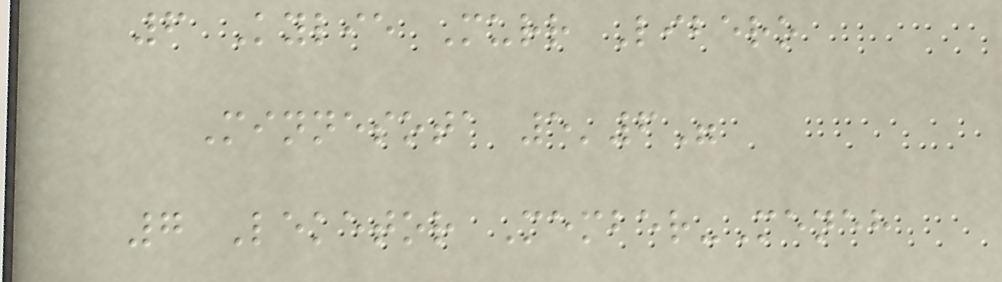6 Kylie Murr Libero
Minnesota 5'6"
7 Leketor Member-Meneh
